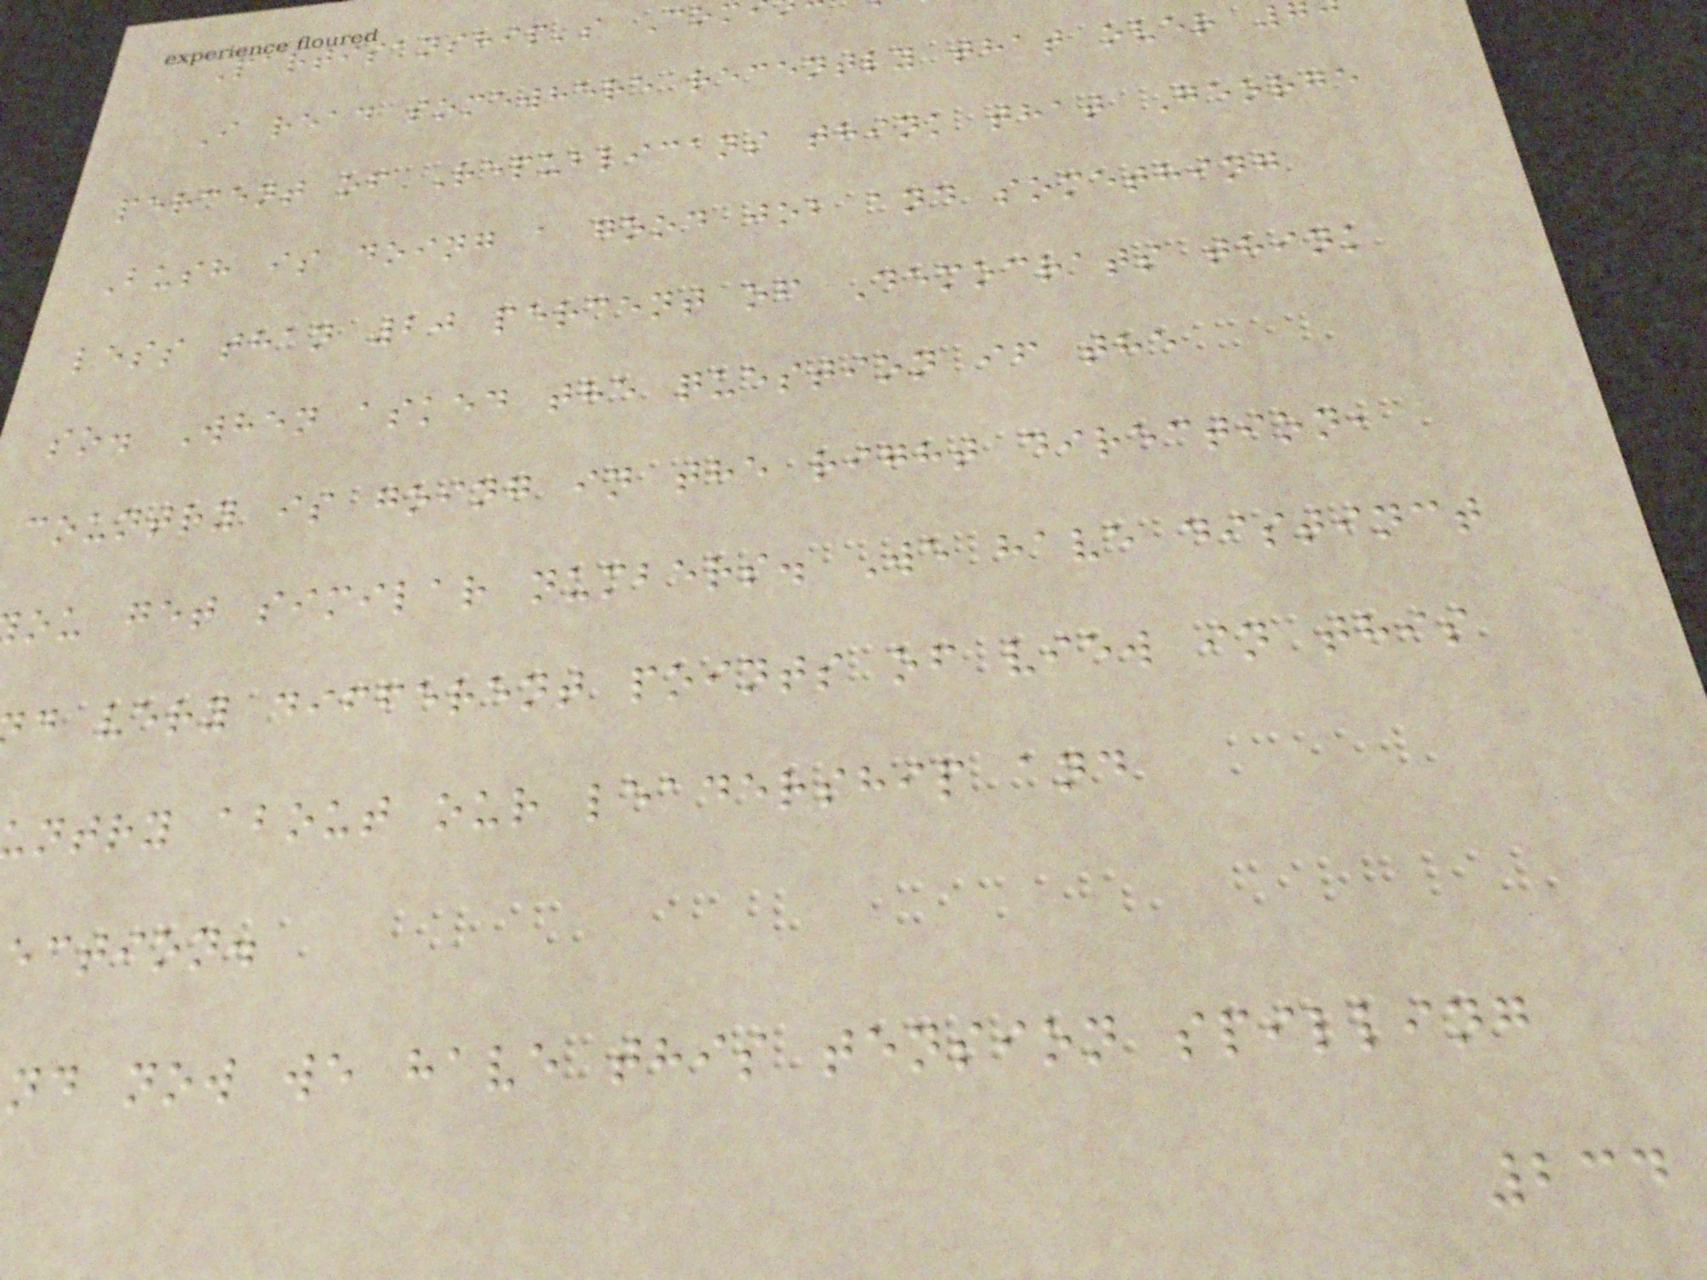Partisanship's Com
I read somewhere recently that over
percent of Republicans think that George
Bush is doing a good job and something
less than 20 percent of Democrats think
so. When asked the question if the
country is going in the right direction,
ou get similar numbers. We have distinct
d very different points of view in this
ntry about our leadership and
ection.
nd now we have this tension spilling
234
